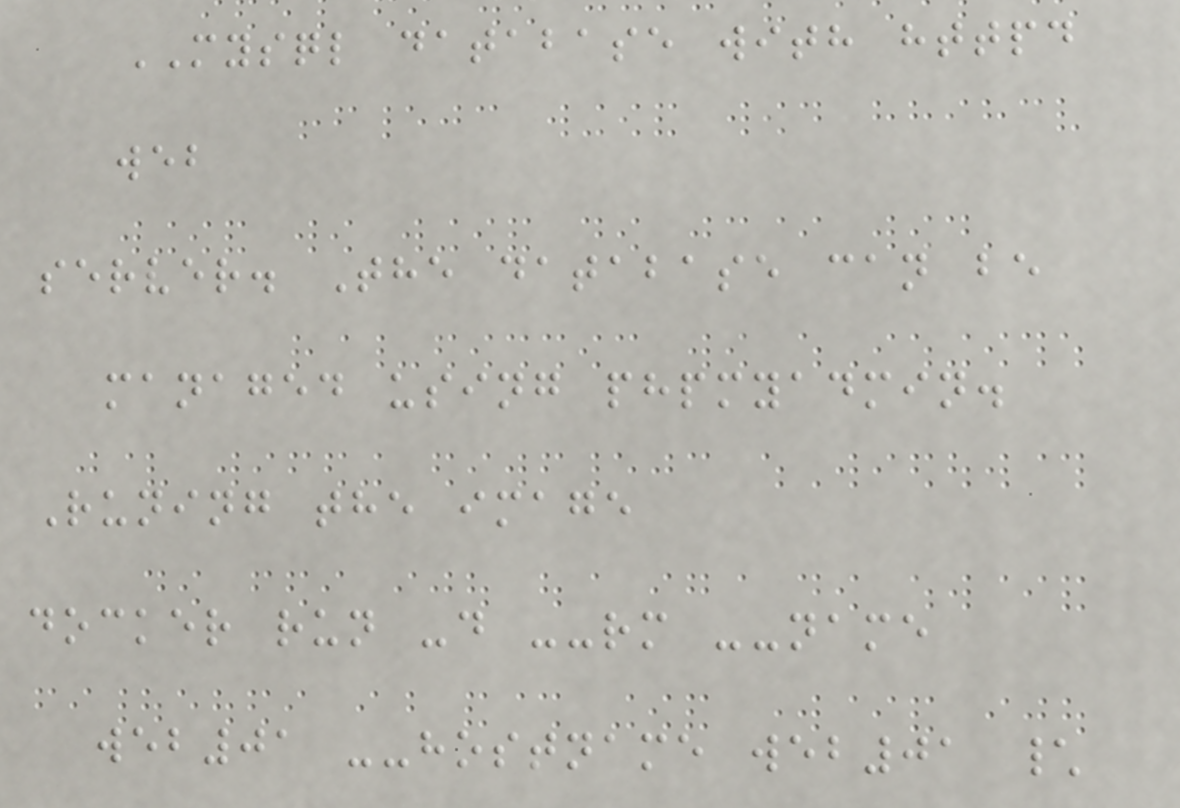MYSQL database with httpd
web
server. The database can be
managed using phpmyadmin.
Runing the image
docker run -d --rm --name
web01 --hostname web01 \
